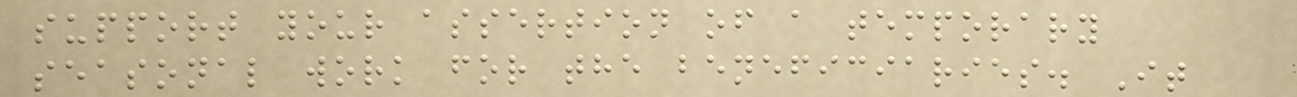support your assertion of a temporary
seasonal work for the beneficiaries. It
